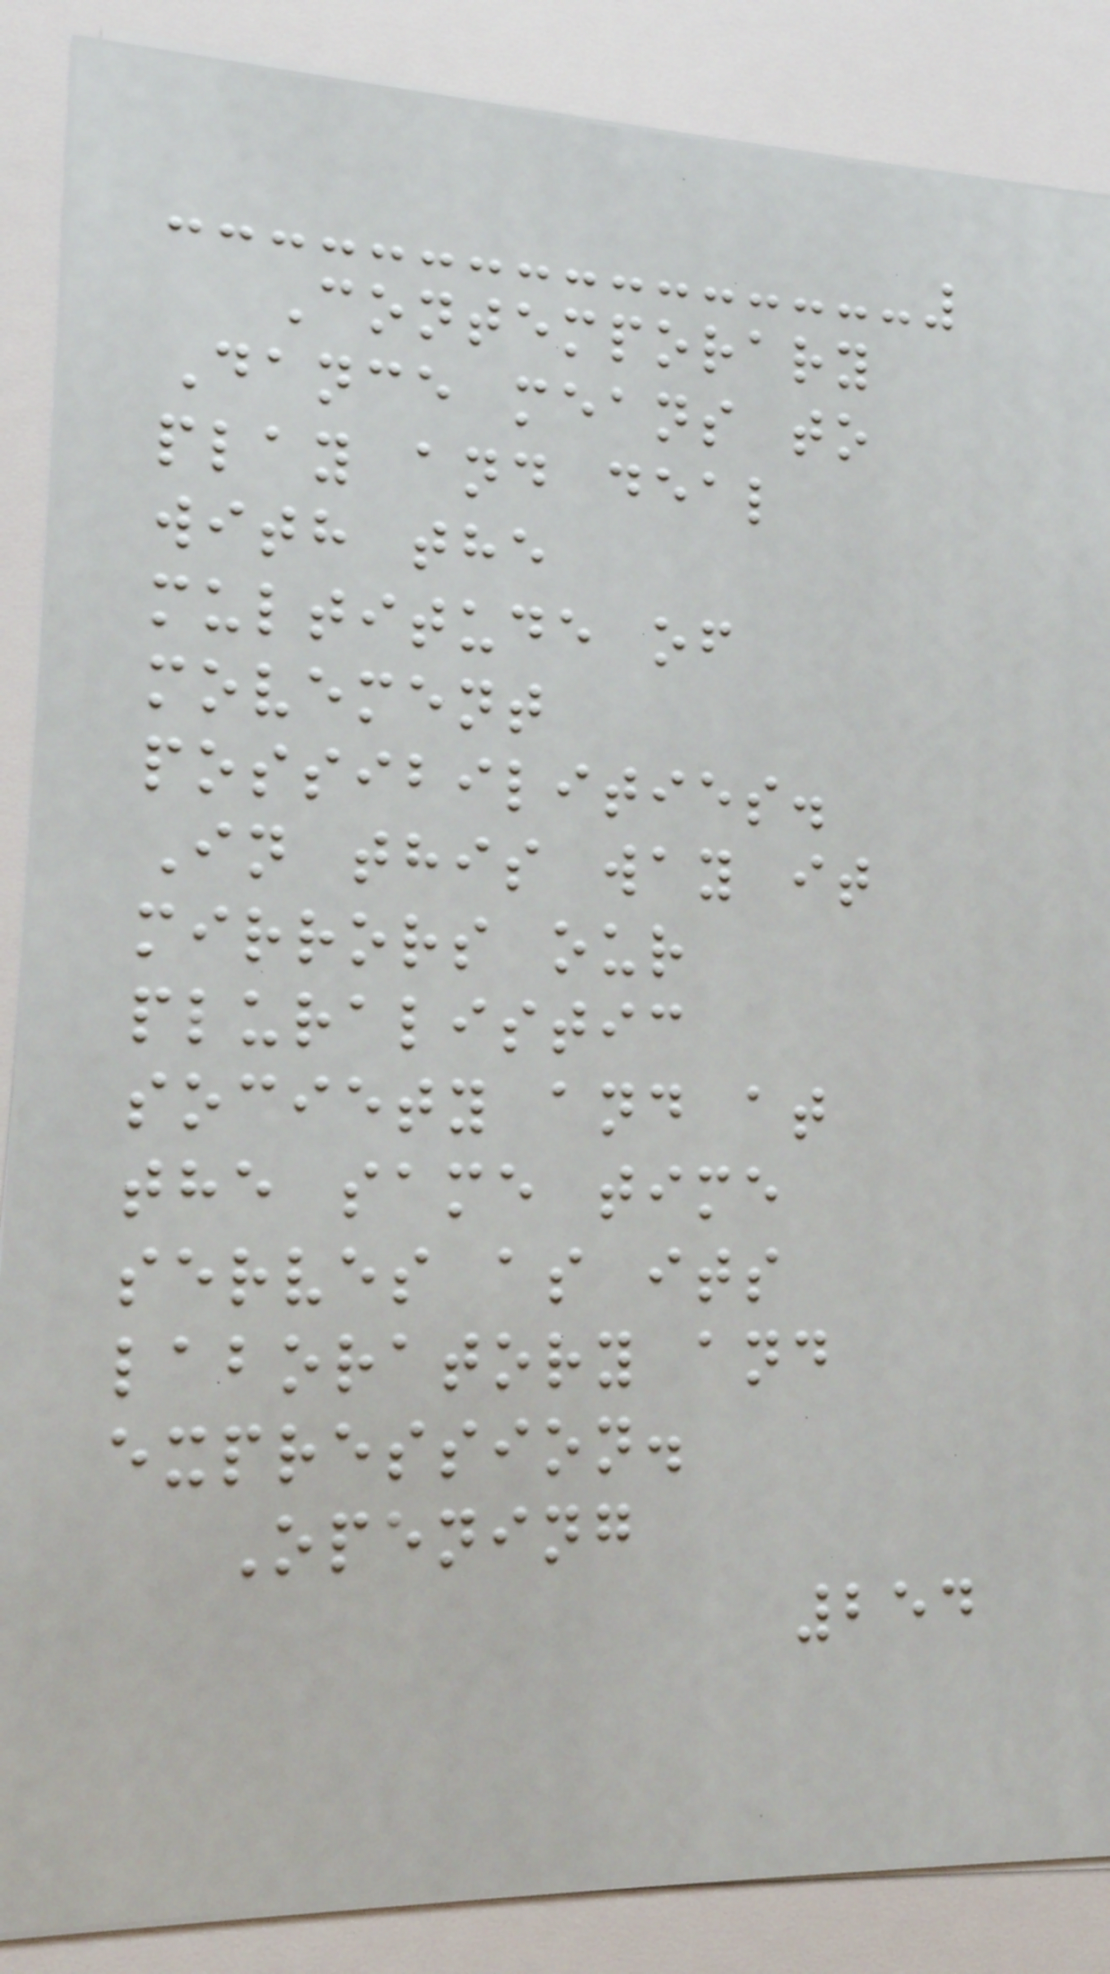Contemporary
Dance means to
play and deal
with the
multitude of
movement
possibilities.
In this way it
mirrors our
pluralistic
society and at
the same time
serves as its
laboratory and
expression.
Opening
254
